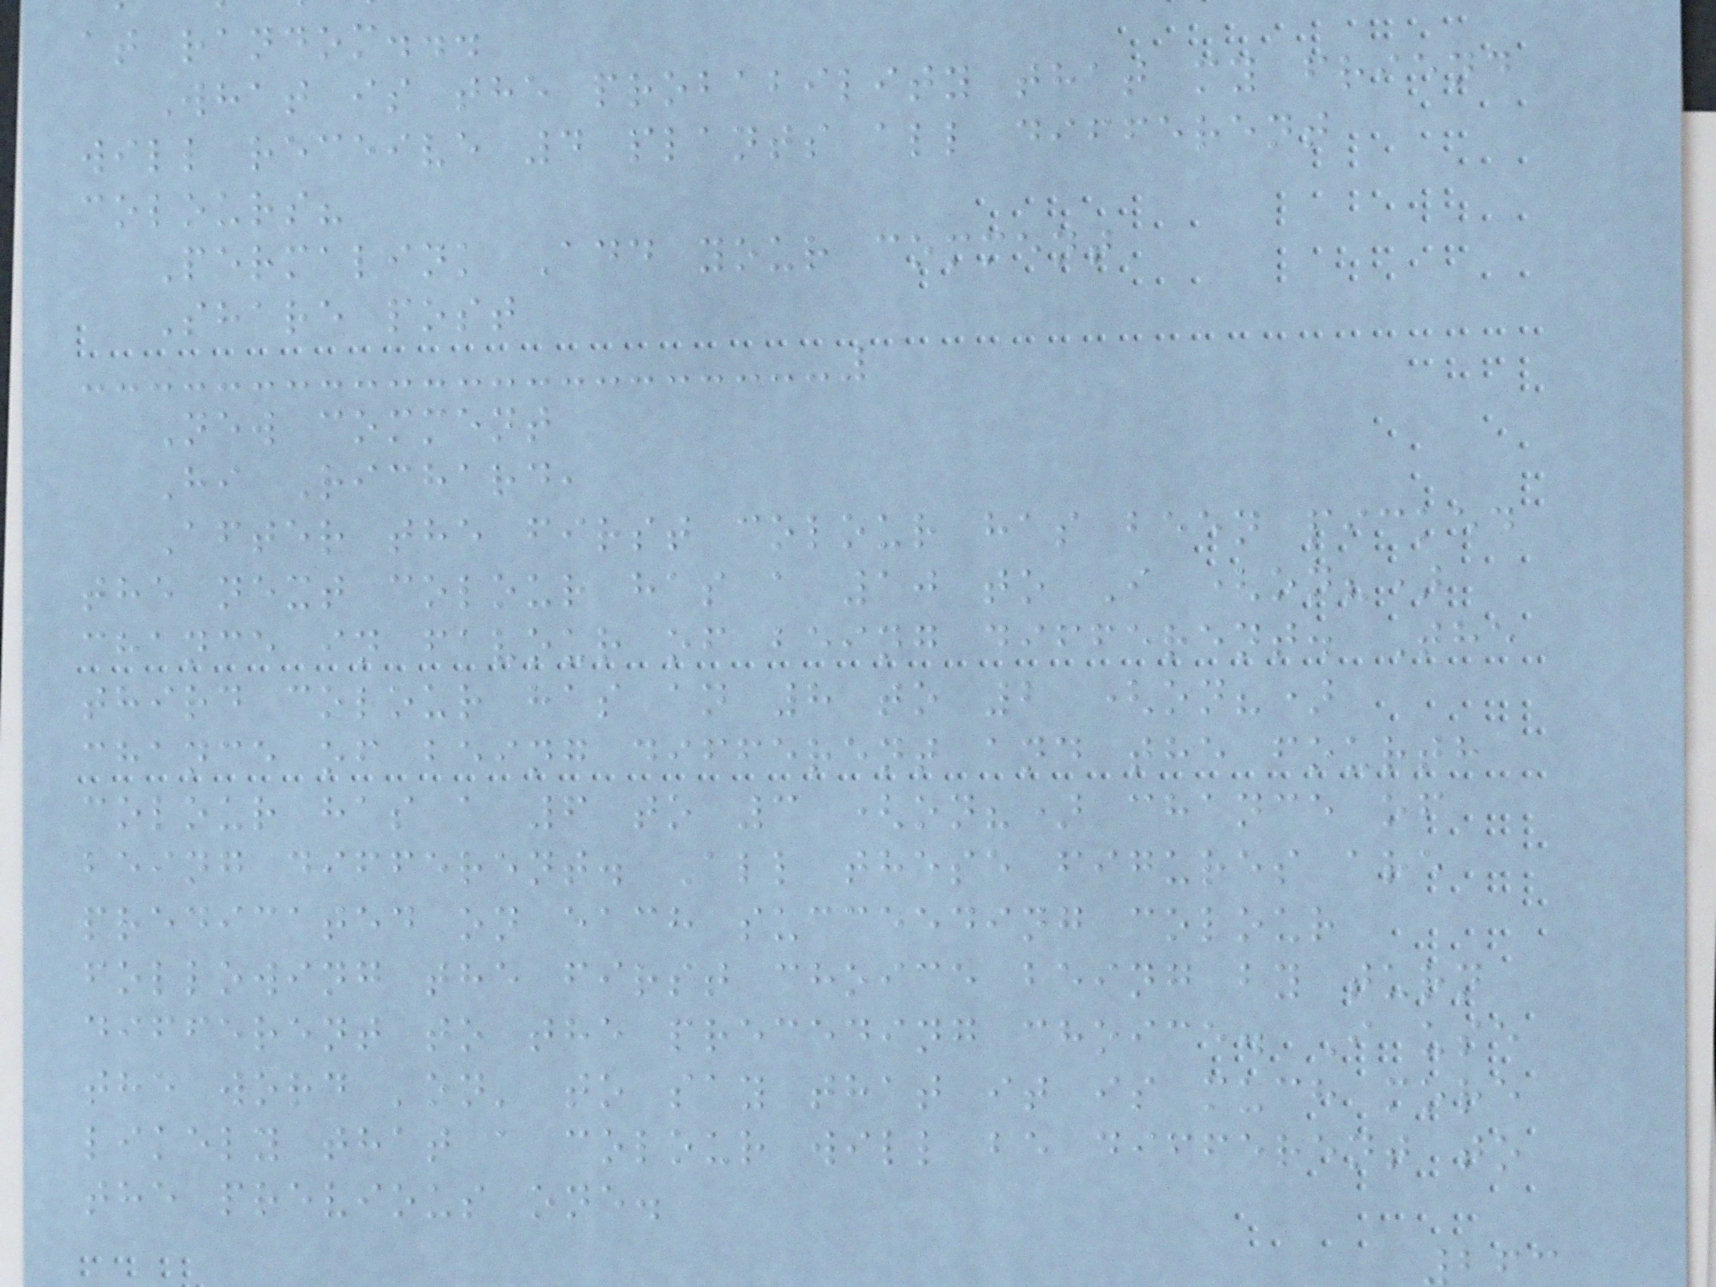at random...
What is the probability that my friend
will receive 4 plants all different
colours?
Permalink Add your comment
Share post
New comment
Hi Richard,
After the first colour has been picked
the next colour has a 10 to I (on?)
chance in favour of being different. The
third colour has an 8 to 2 (on?)
chance of being different and the fourth
colour has a 6 to 3 (on?) chance of
being different. All these figures are
predicated on each succeeding colour
following the first choice being by turn
different to the preceding choice. I use
the word 'on' to say that it is much more
likely that a colour will be different to
the previous one.
